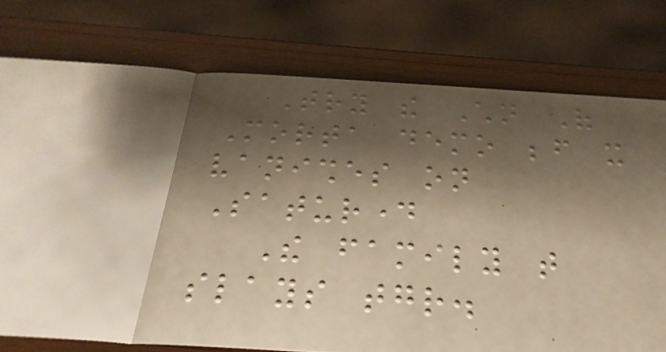Try the Children Of
Morta demo before it
vanishes on
Saturday
The family that
slays together.
